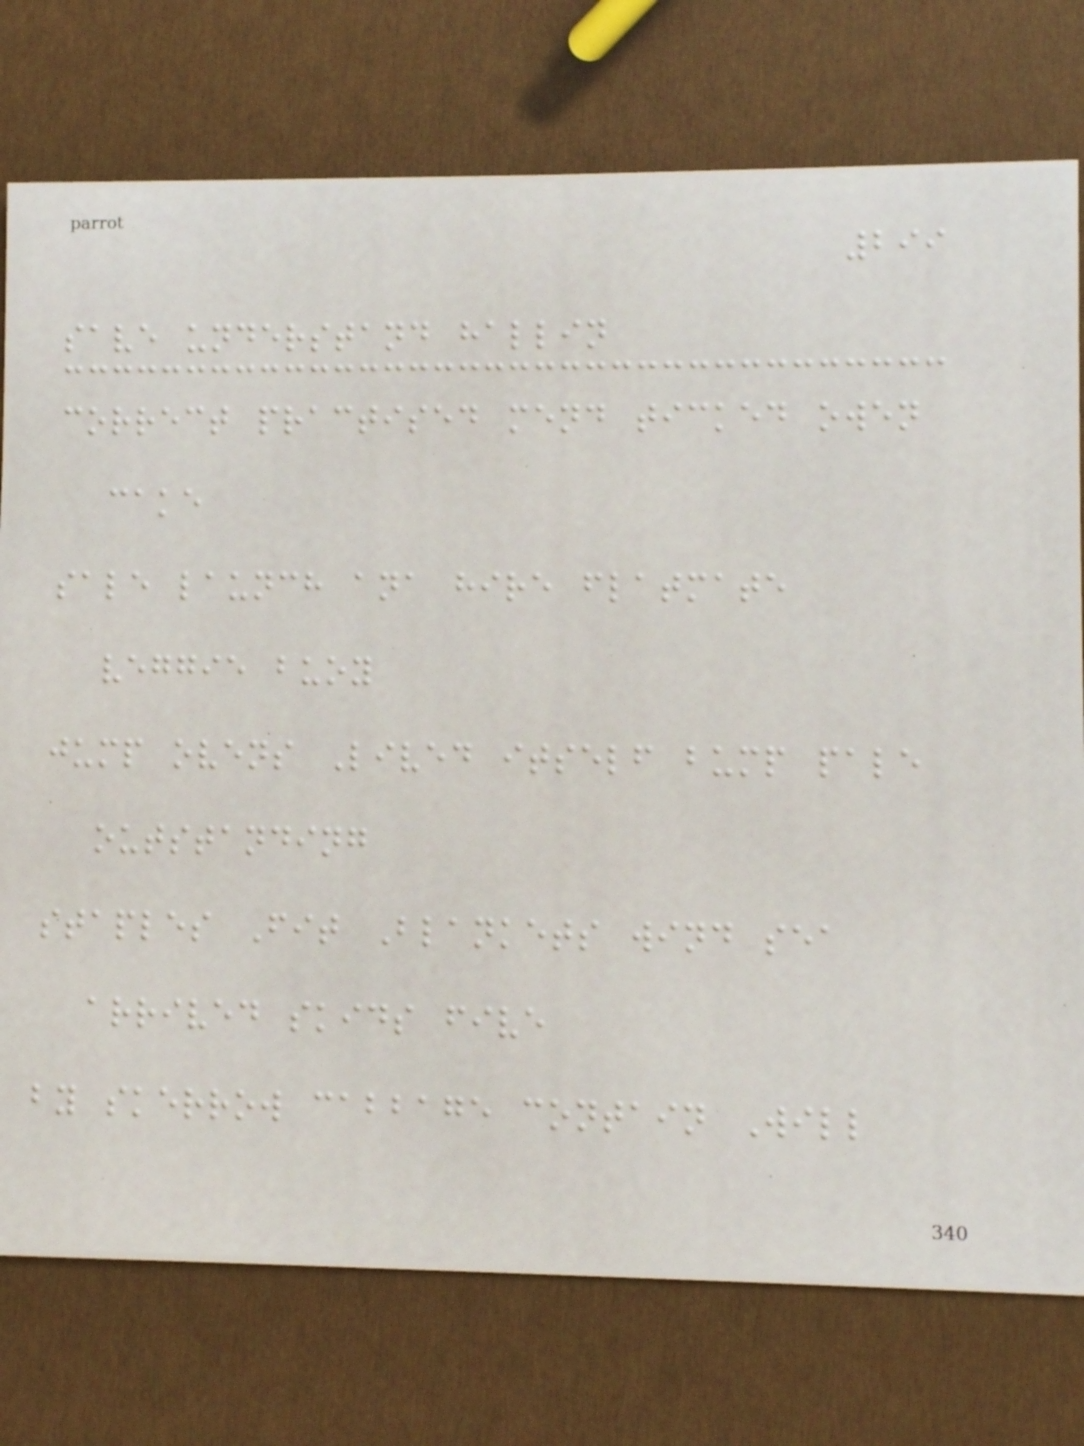299
save understand hallin
correct practised mend ticked owen
cake
sale launch ana hire flatmate
veggie buoy
jump ovens Lived itself bump pale
outstanding
staples Fit Blankets wind sea
arrived skids five
by skerrow cabbage contain Will
